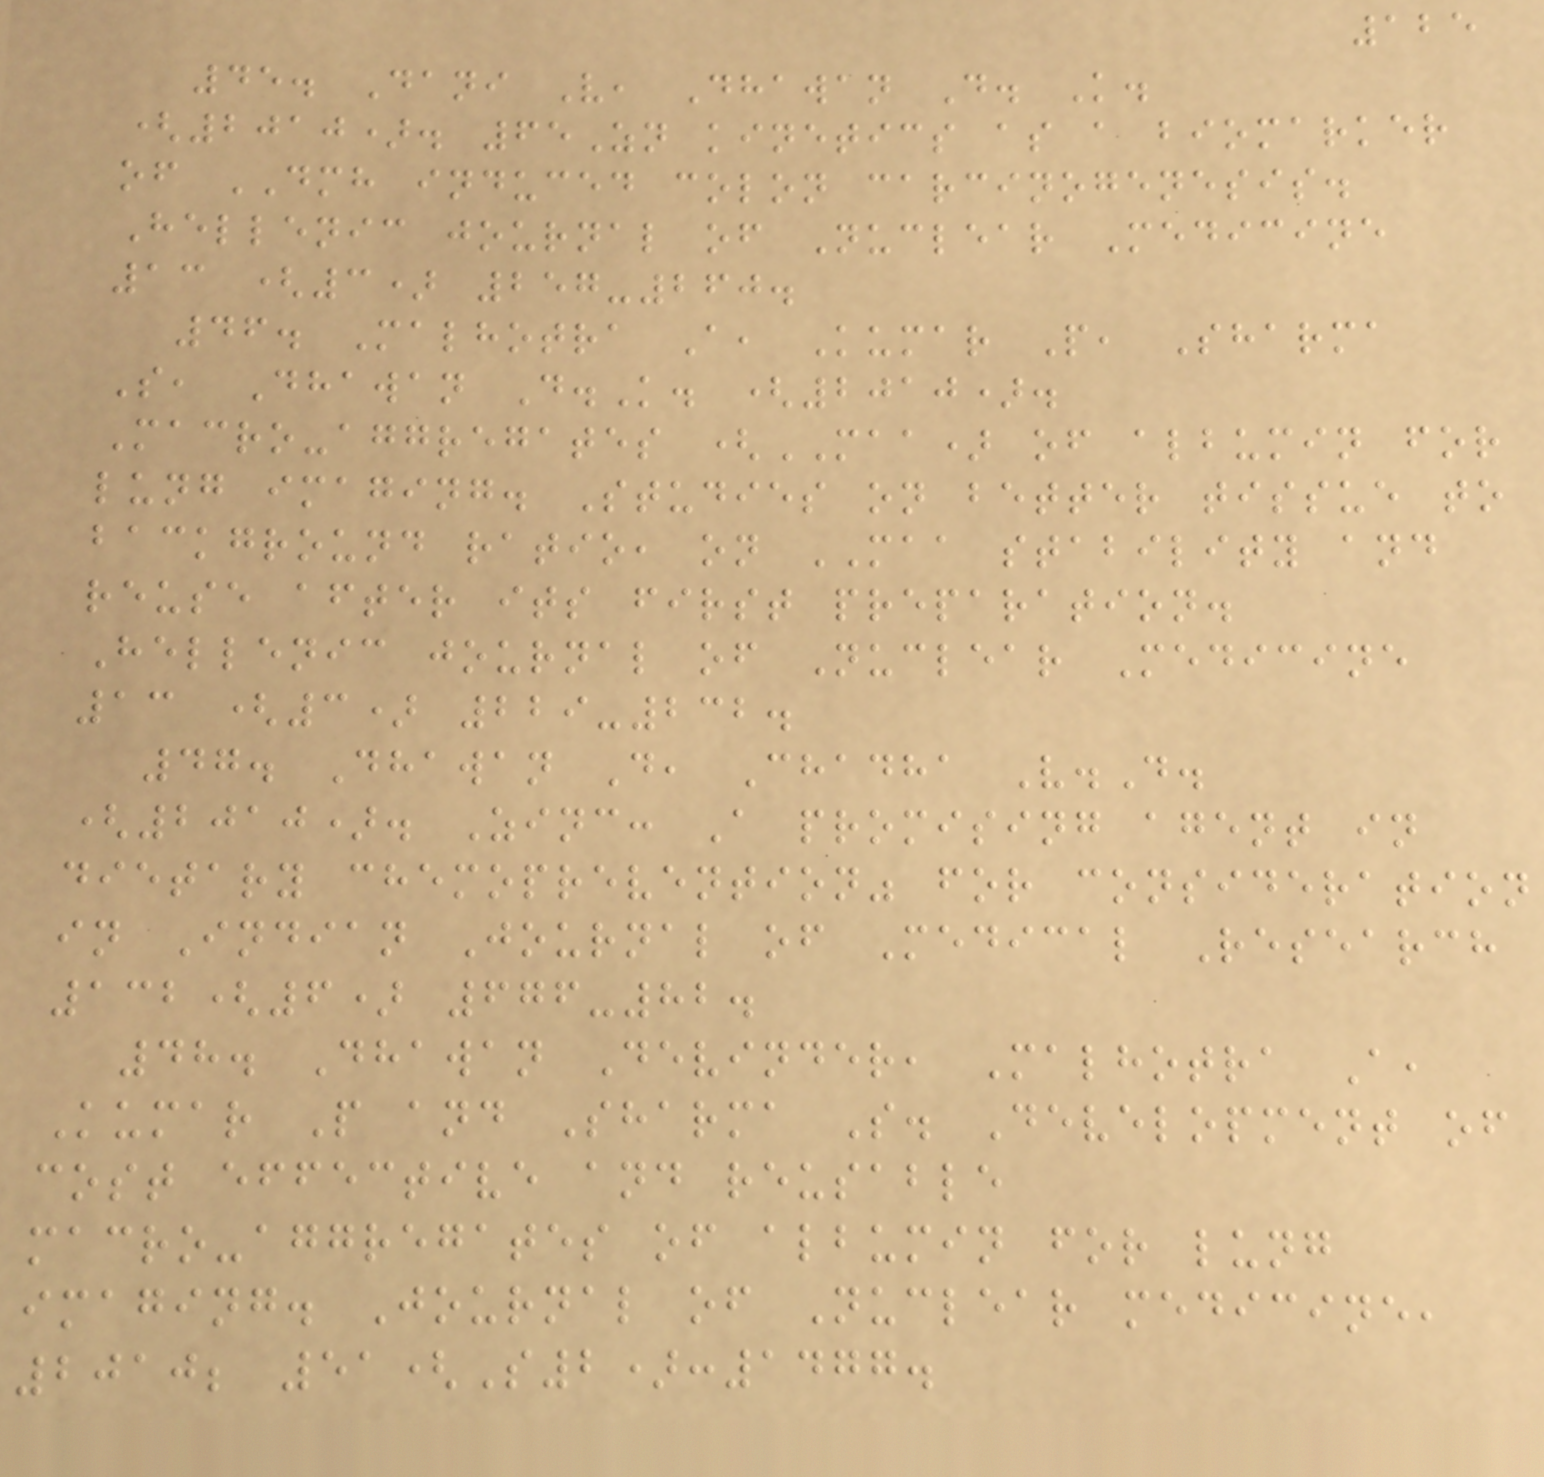125
45. Dani V, Dhawan D. K.
(2010). 65Zn kinetics as a biomarker
of DMH induced colon carcinogenesis.
Hellenic journal of Nuclear Medicine
13 (3) 257-260.
46. Malhotra A, Kumar P, Sharma
S, Dhawan D.K. (2010).
Macro-aggregates (MAA) of albumin for
lung imaging. Studies on better tissue to
background ratio, on MAA stability and
reuse after its first preparation.
Hellenic journal of Nuclear Medicine
13 (3) 229-232.
47. Dhawan D, Chadha V.D.
(2010). Zinc: A promising agent in
dietary chemoprevention" for consideration
in Indian Journal of Medical Research
132(6) 676-82.
48. Dhawan Devinder, Malhotra A,
Kumar P and Sharma S. Development of
cost effective and reusable
macro-aggregates of albumin for lung
imaging. Journal of Nuclear medicine,
2010; 51(S2):1477.
